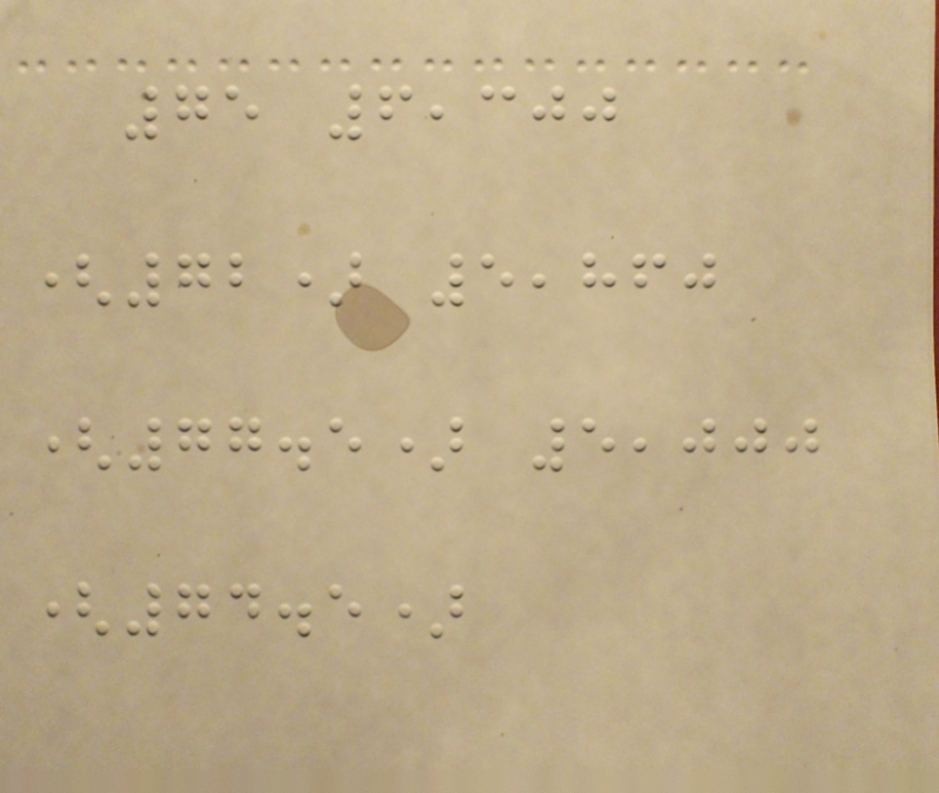75 6,300
(72) 5,860
(77.5) 5,000
(74.5)
